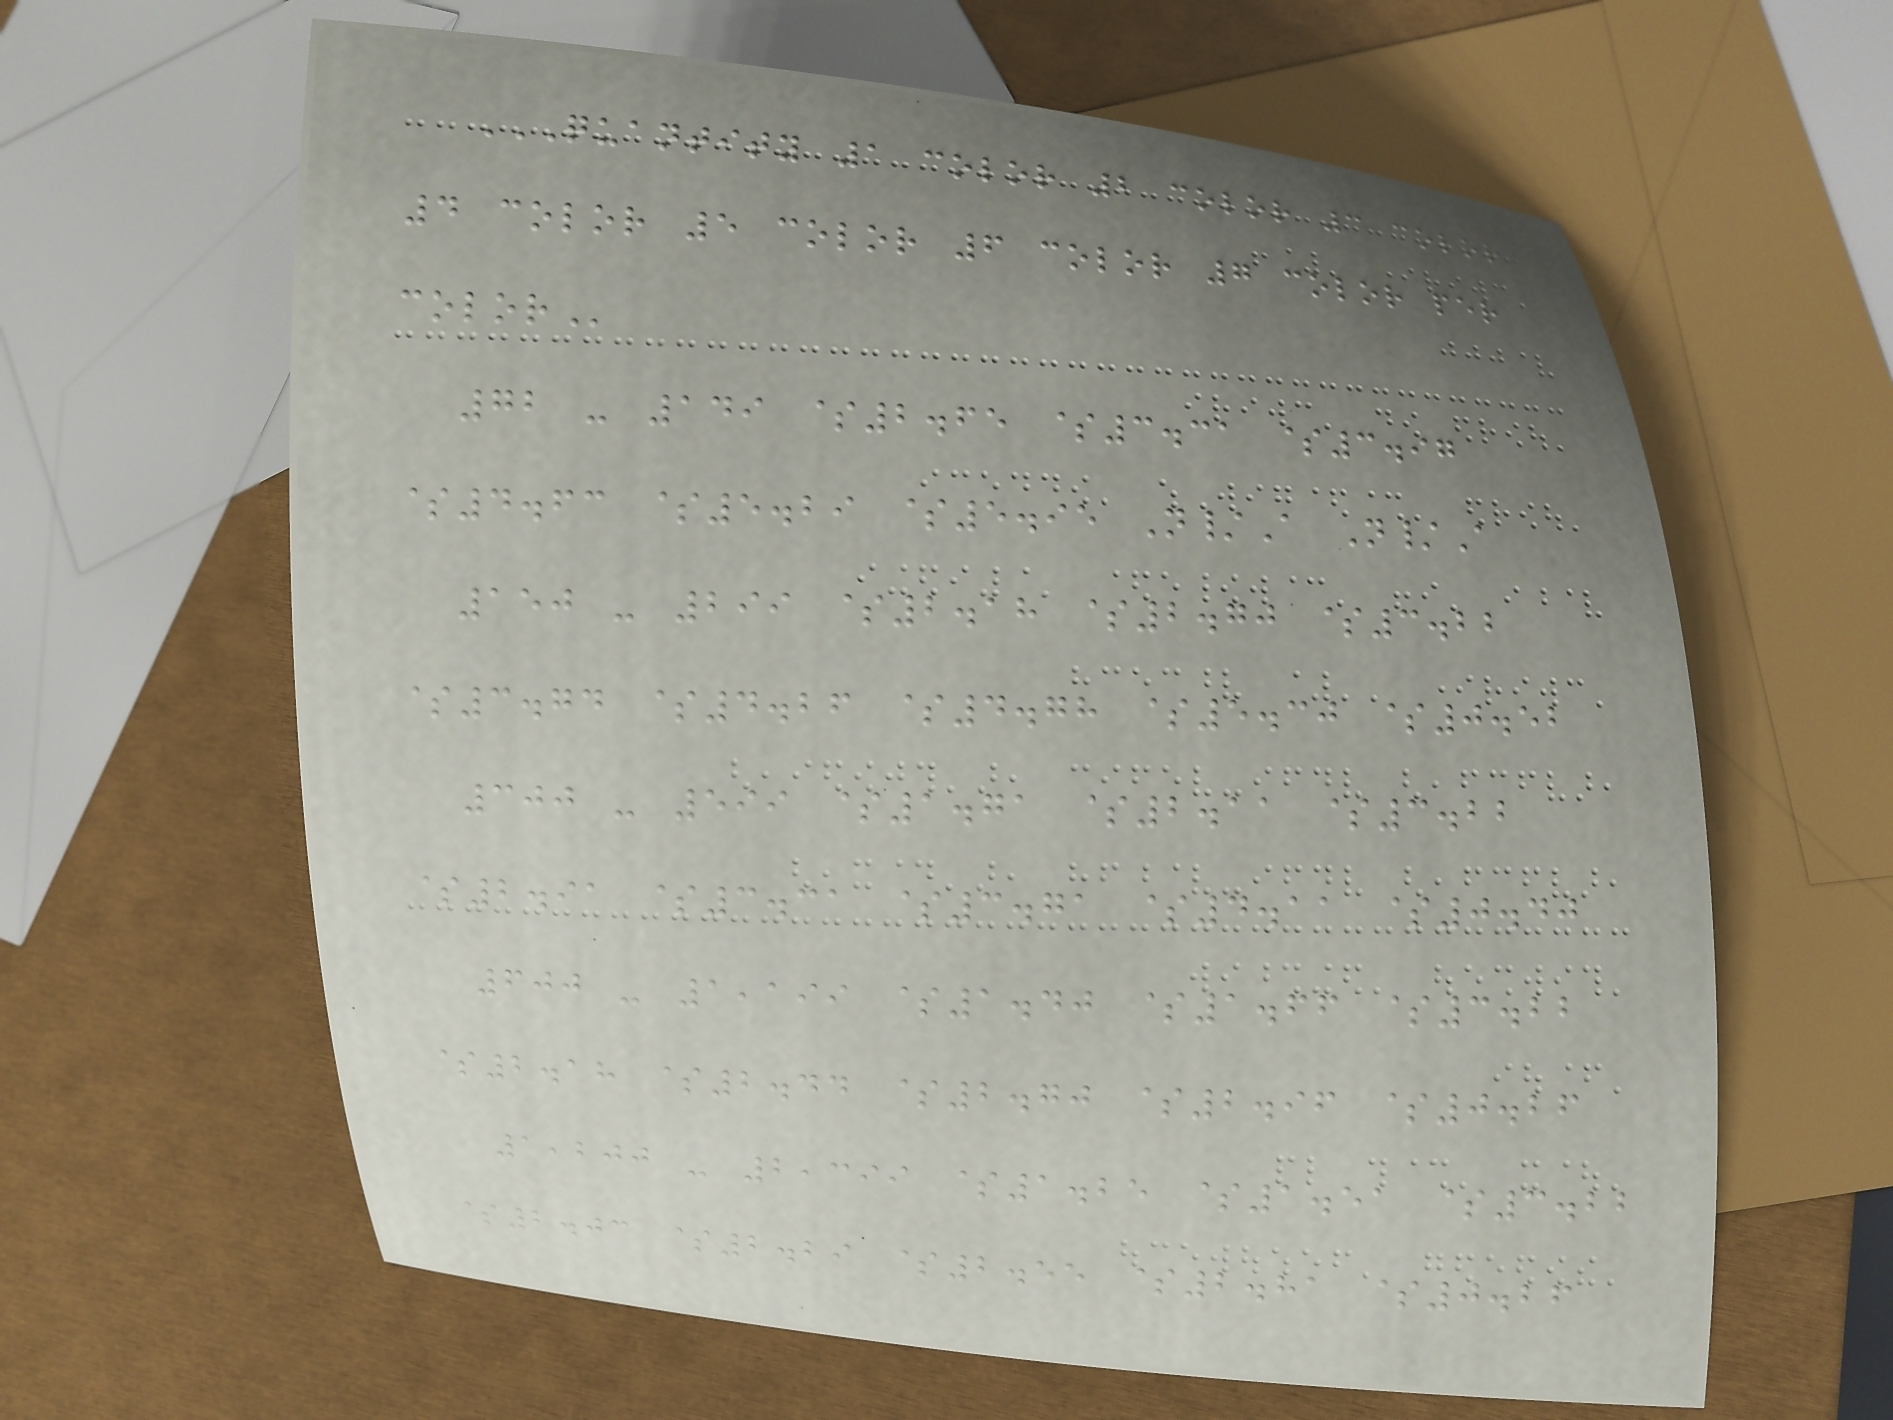QUANTITY 1 COLOR 2 COLOR 3 COLOR
4 COLOR 5 COLOR 6 COLOR 7 COLOR PER
COLOR
72 - 149 $2.65 $3.31 $3.97
$4.63 $5.29 $5.95 N/A N/A
150 - 299 $2.18 $2.70 $3.22
$3.74 $4.26 $4.78 $5.30 $0.52
300 - 599 $1.71 $2.11 $3.22
$2.91 $3.31 $3.71 $4.11 $0.40
600 - 1,199 $1.40 $1.66 $3.22
$2.18 $2.44 $2.70 $2.96 $0.26
1,200 - 2,399 $1.25 $1.51 $3.22
$2.03 $2.29 $2.55 $2.81 $0.26
